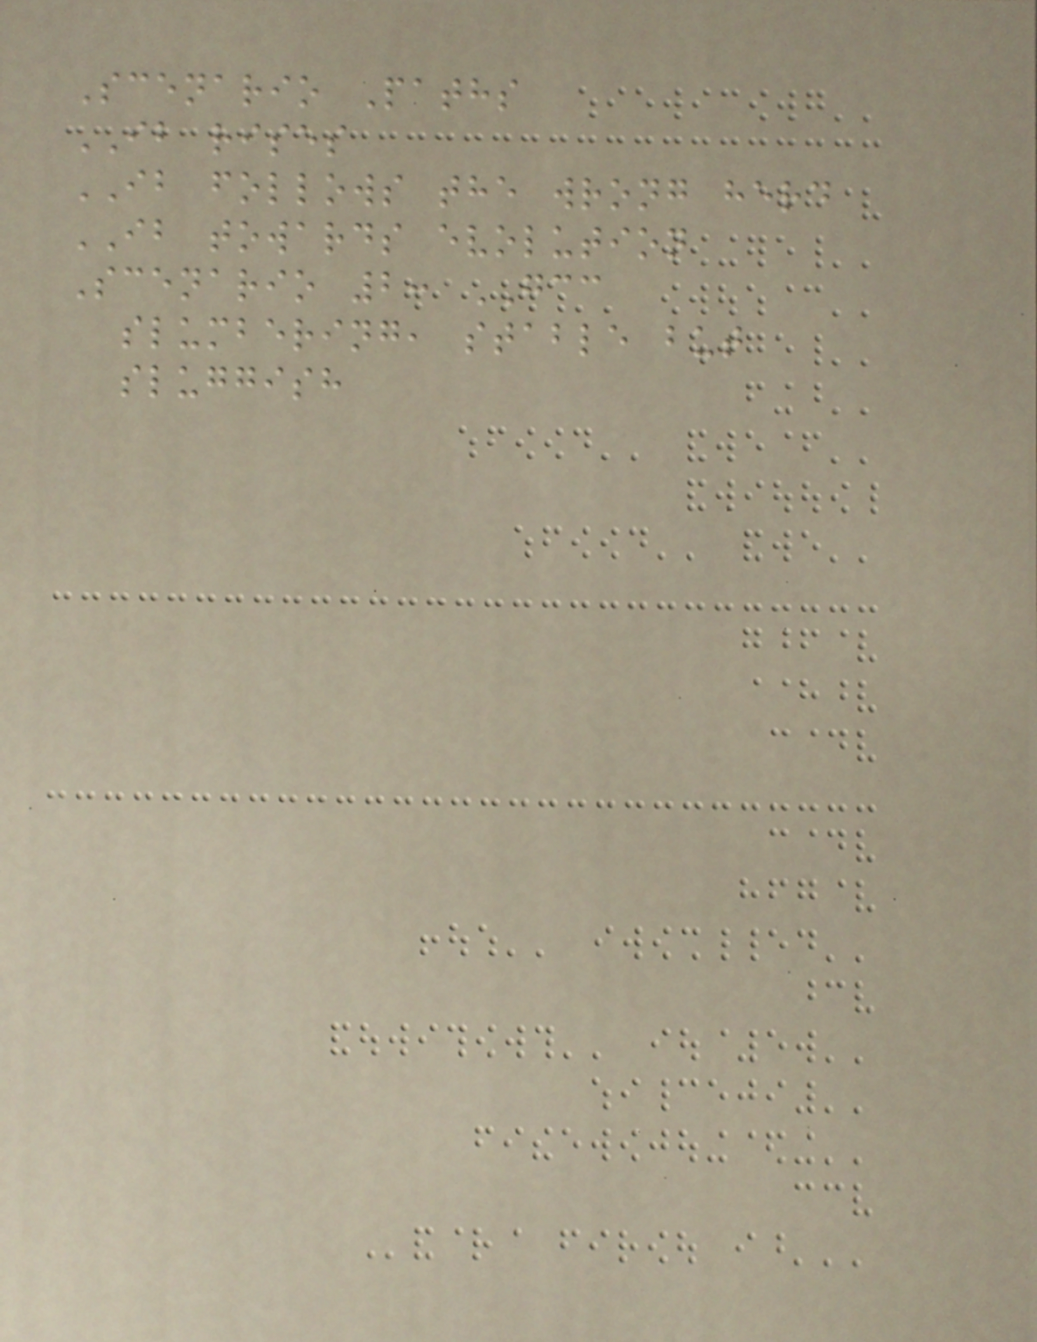Scenario Paths
IB rises
IB follows the wrong herd
IB towards evolution
Scenario 2: GCC
slumbering, stable but
sluggish
